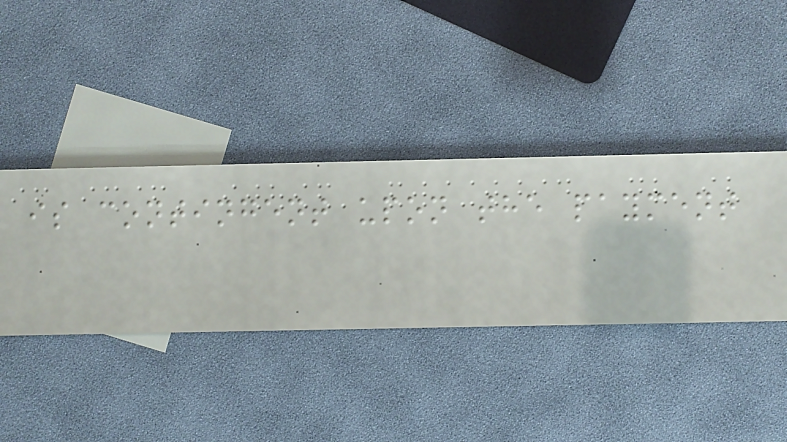is contingent upon the payment
